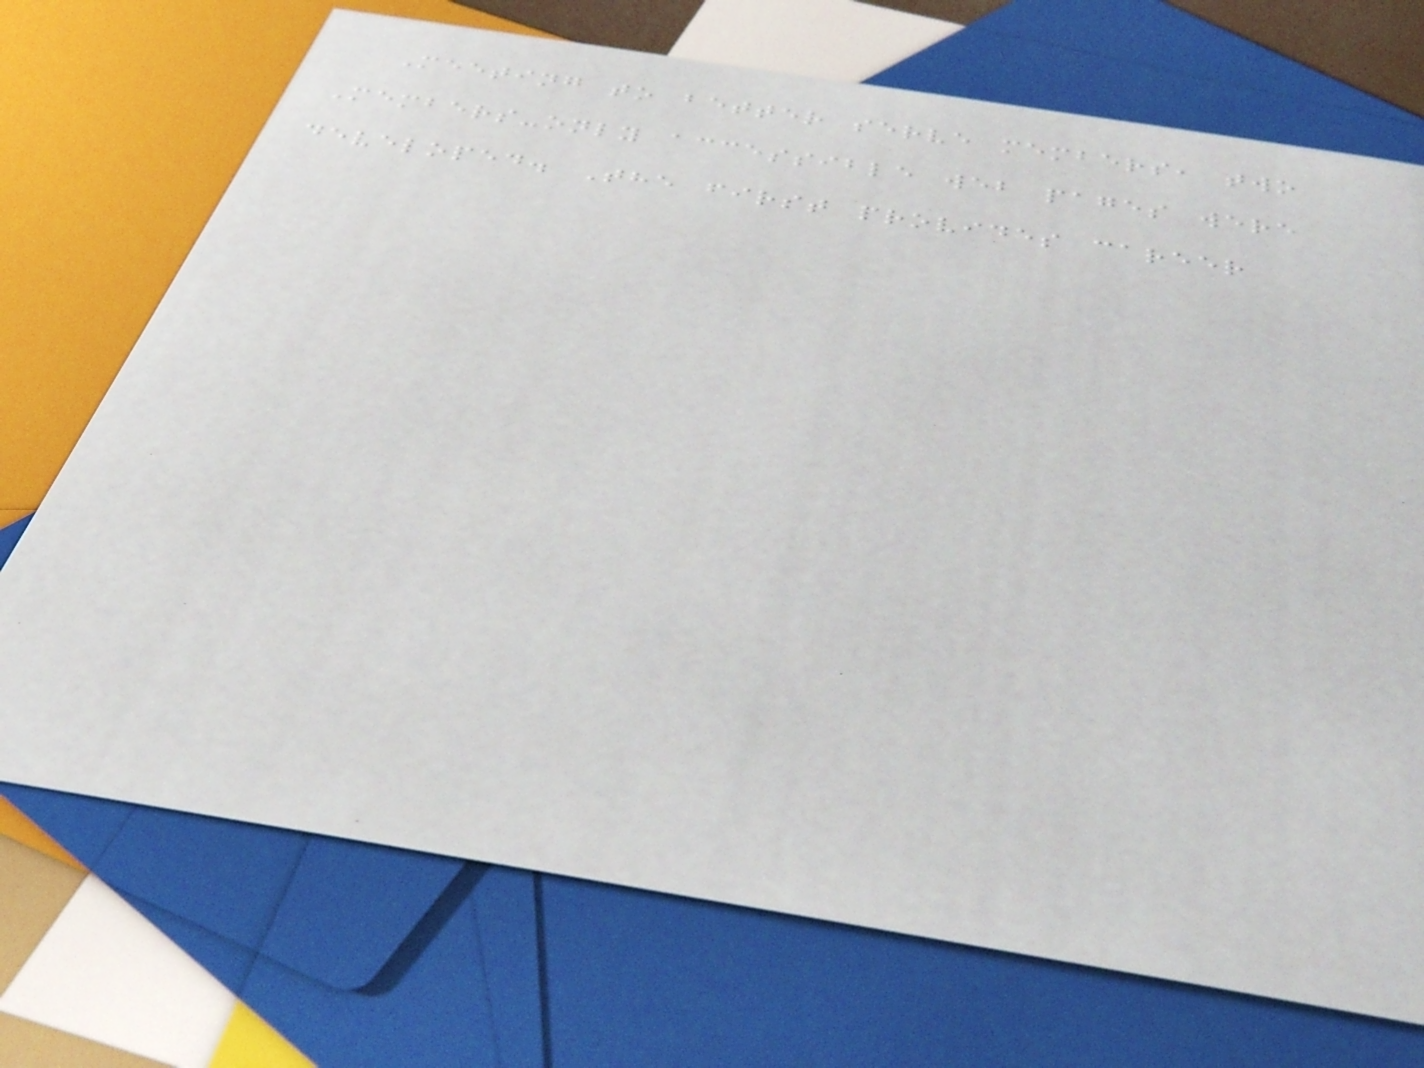Meeting to better serve members, two
Members-only accessible web pages were
developed. The first provides career
